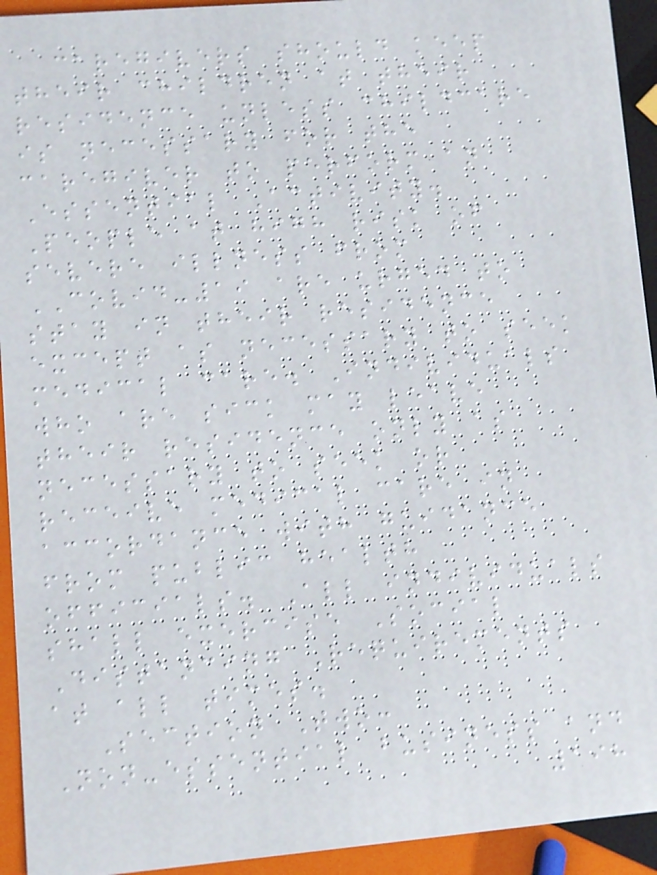caregivers should keep
their children at their
residence unless childcare
is necessary for the
caregiver to perform an
Essential Activity.
People at high risk of
severe illness from
COVID-19 are urged to
stay in their residence
except as necessary to seek
medical care. Individuals
who are sick may leave
their residence only as
necessary to seek or
receive medical care in
accordance with guidance
from public health
officials. All individuals
shall exercise Social
Distancing Requirements
at all times.
Section Two:
Non-essential business and
198
